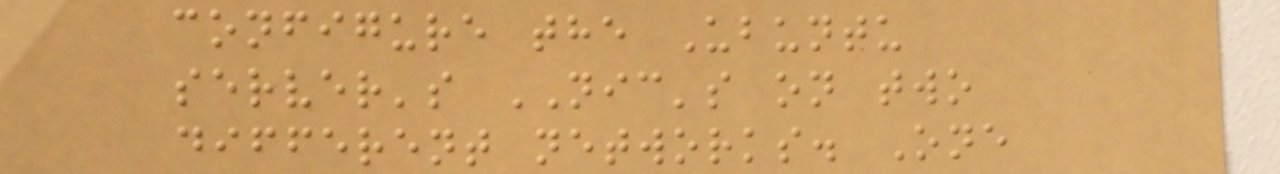configure the Ubuntu
server's NIC's on two
different networks. One
